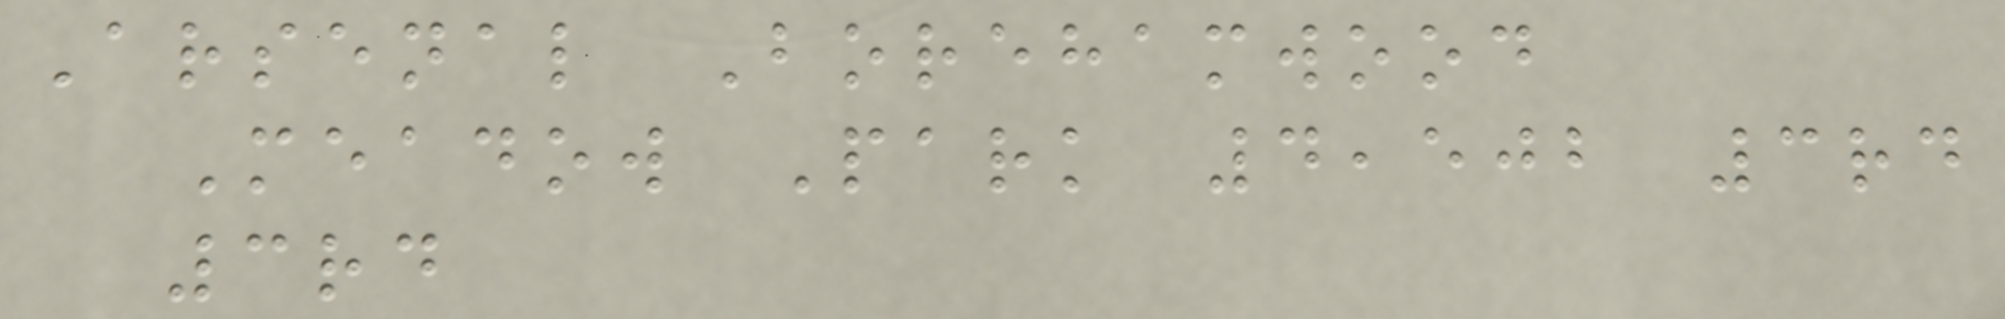Arsenal Borehamwood
Meadow Park 4,502 3rd
3rd
